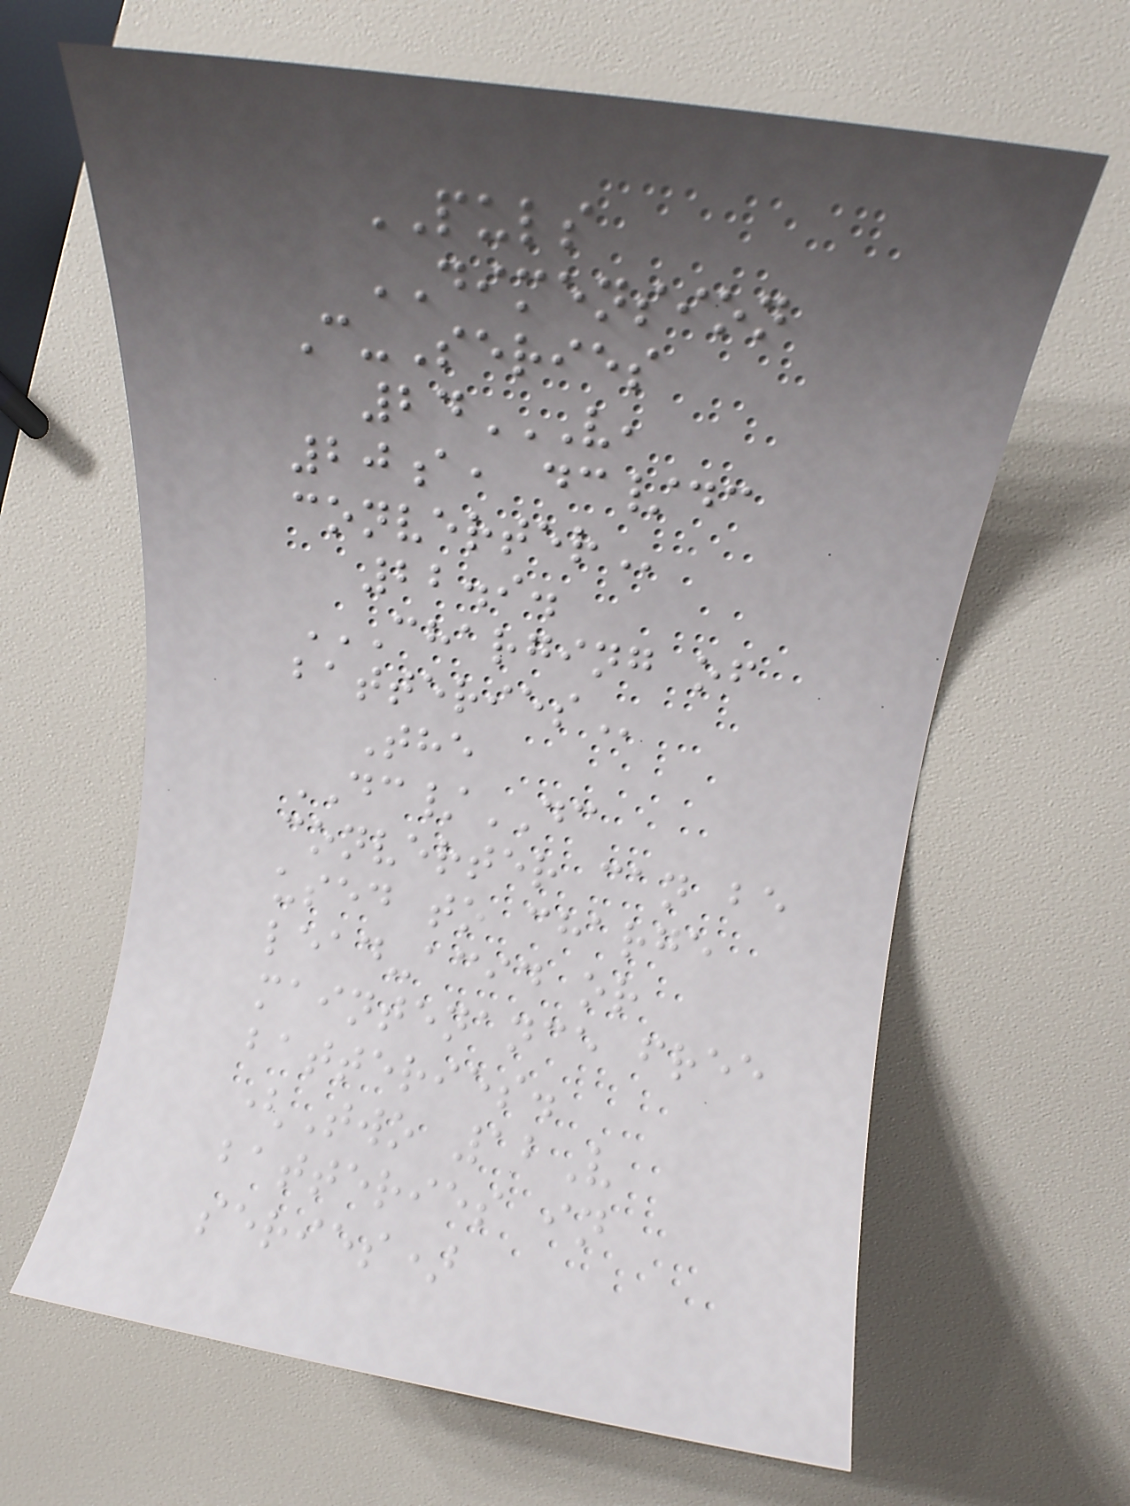PULS
DIMENSION
C-Series
24V,
20A, DC/DC
CONVERTER
22.9.
CHARGING OF
BATTERIES
The
DC/DC
converter can be
used to charge
lead-acid or
maintenance free
batteries.
(Two 12V
batteries in
series)
